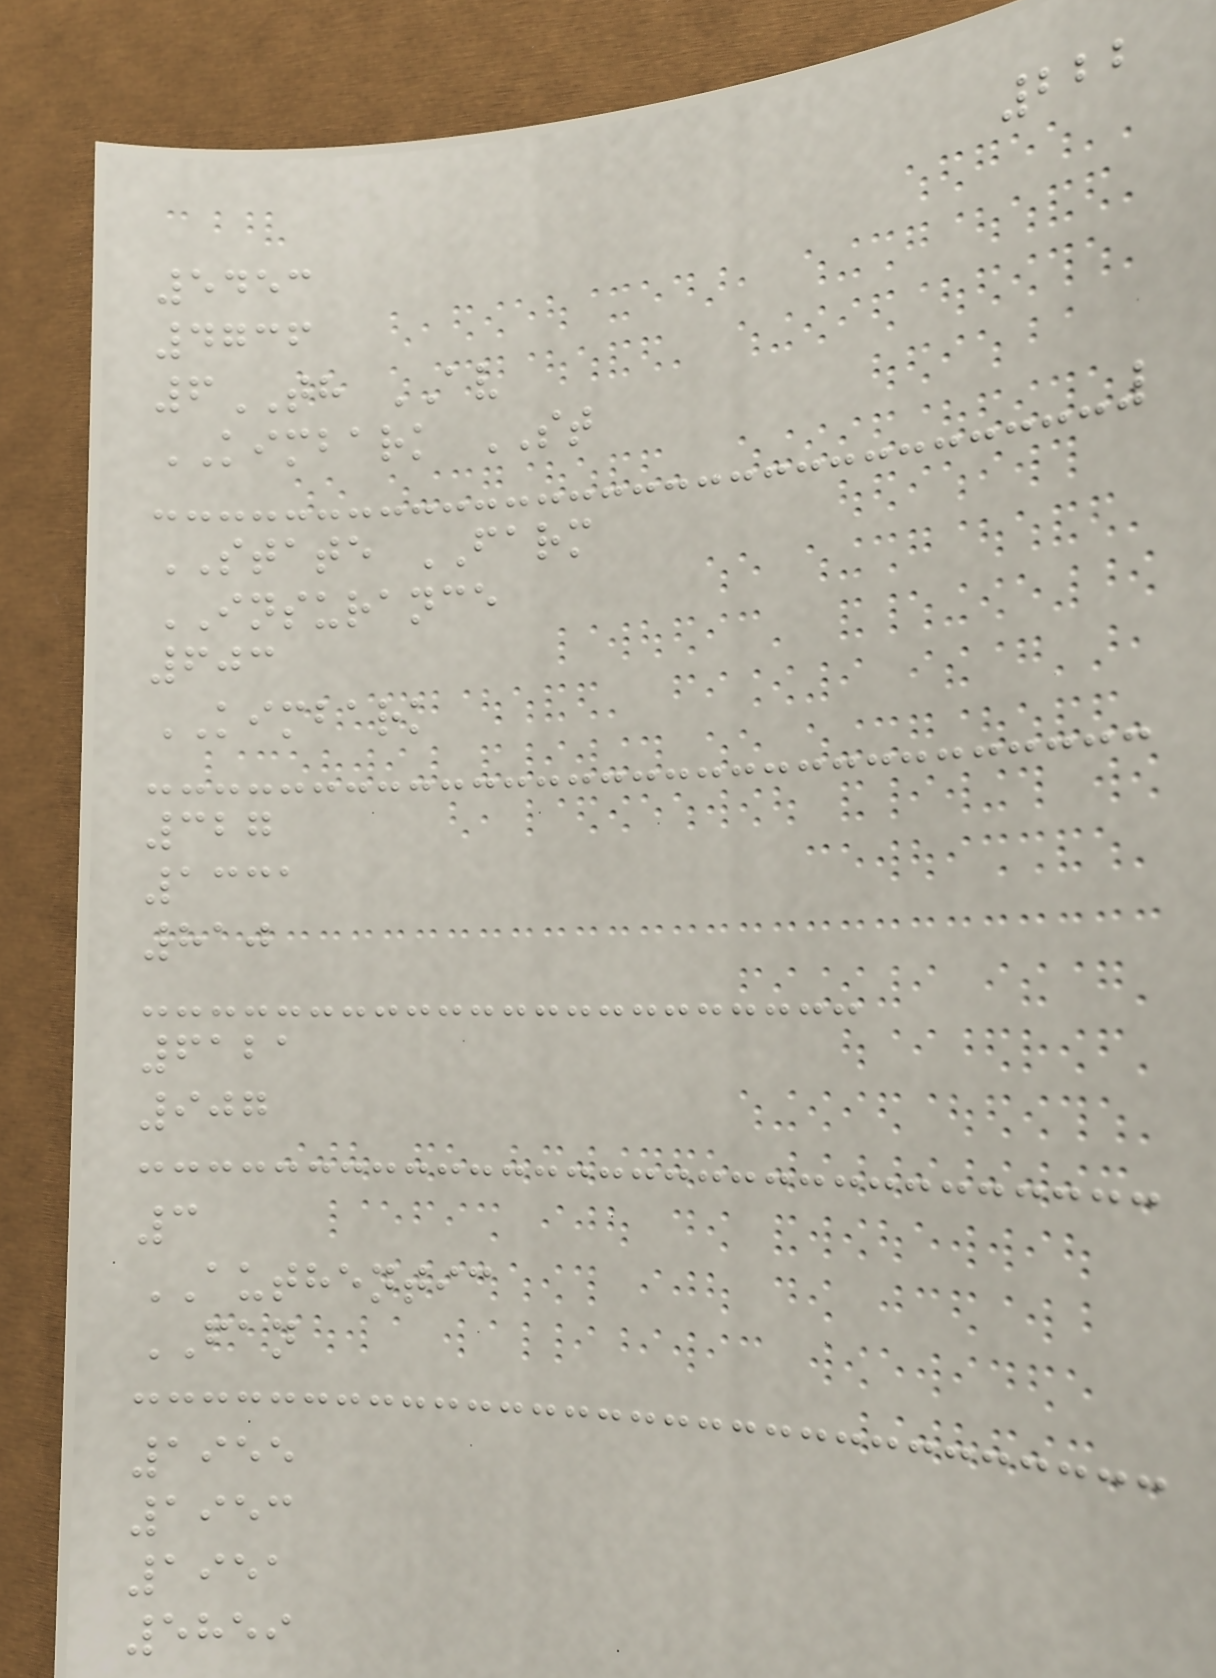222
5453
4736
6TH AV
KIMBARK ST
STATE FARM
INSURANCE
603
KIMBARK
327
1331
810
6121
907
3
AUTHENTIC
FAN
1955
1953
1951
5859
